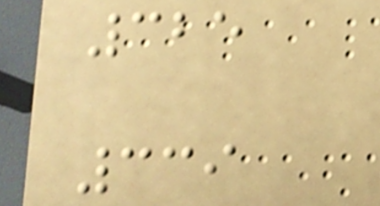325
339
